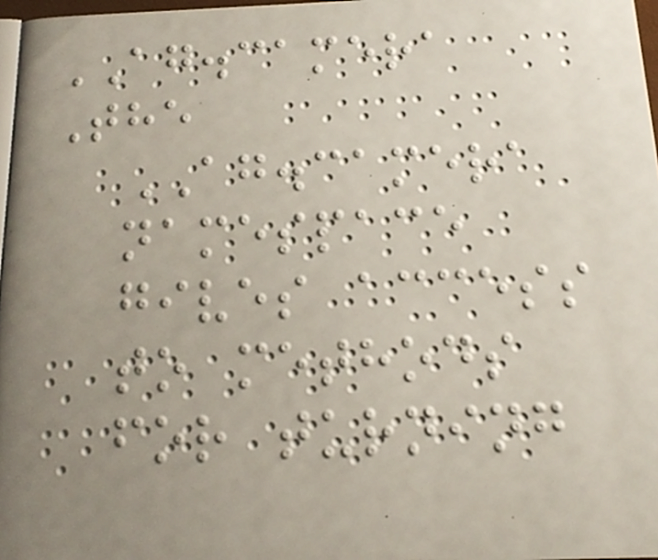AG.camera
The
AG.camera
namespace
gives access
to methods
for turning
